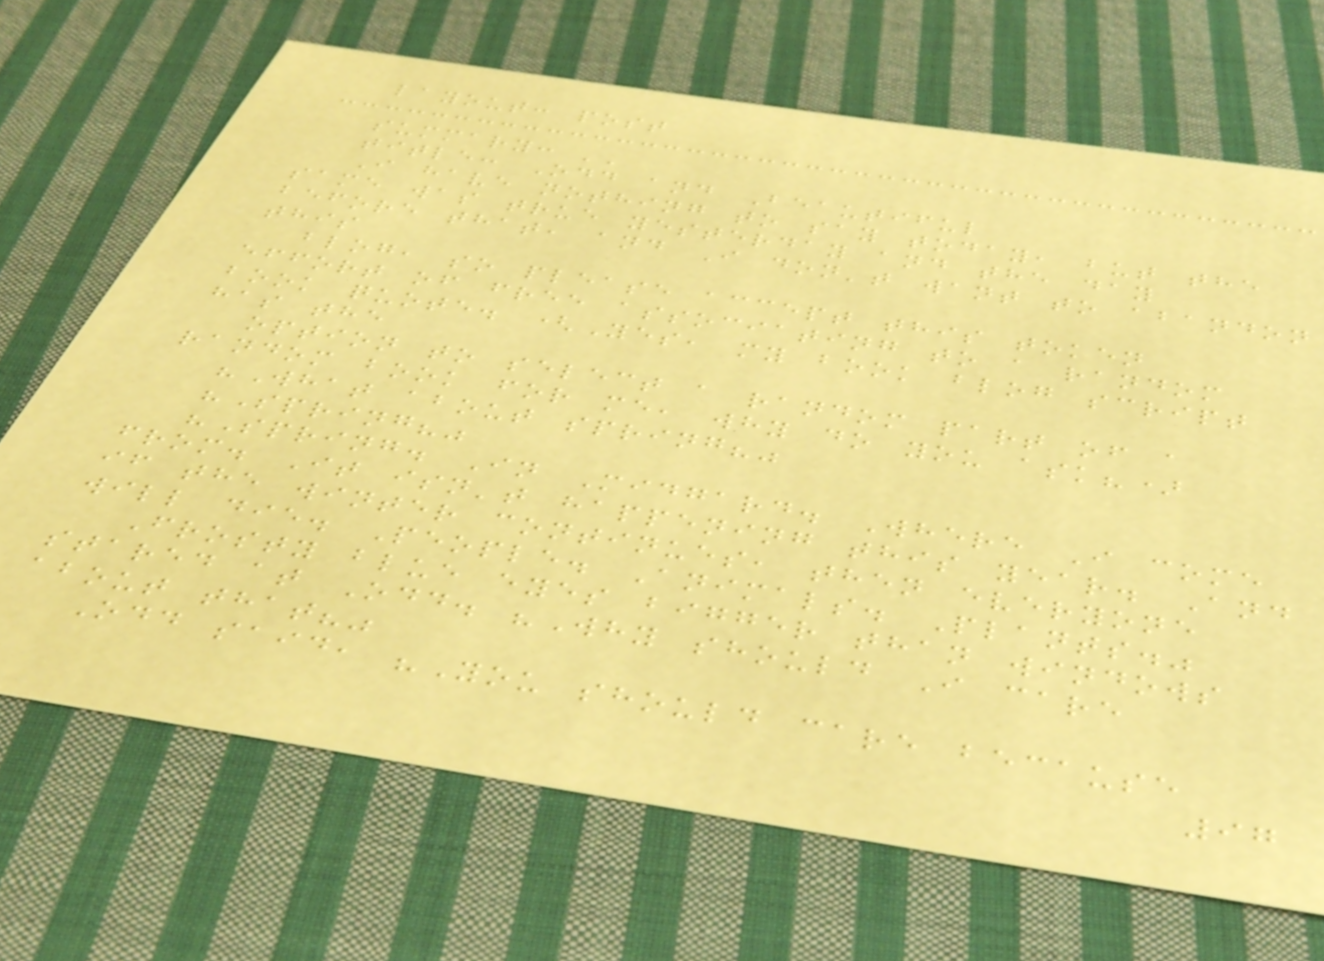layout: post
summary: ''
title: Odd and Beautiful
I have nothing to say today, but the
same was true yesterday and the day
before that, and I don't want to abandon
this
blog, so please accept this token
effort of free associating to a random
book quote. (Yes, my book blog script
has the
option to select a random part of a
random book for me, why do you ask?)
"What about spring?"
"Spring?"
"Spring. In Midgard. Where I come
from. It isn't happening this year. And
if the winter continues, then everyone
will die. People. Animals. Plants."
Frosty blue eyes bigger than windows
stared at Odd. "Why should I care
about that?"
Odd said, "You should care because
97
